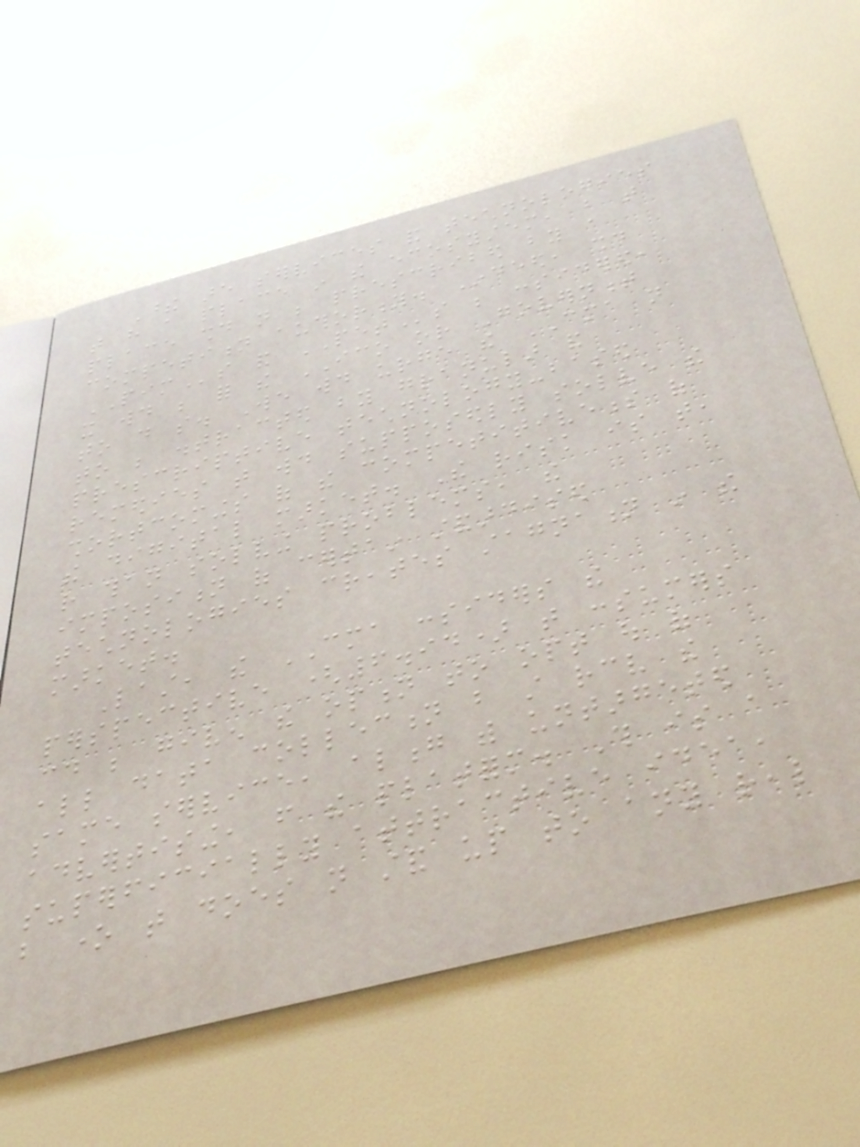These are services and technologies
that have a place in the ecosystem, but that
place should not be prescribed by a
competition authority. Indeed, should
PIMs and PETs be considered,
it would be for the ICO or Government
to do so. We would urge the CMA not
to be distracted by granular and
prescriptive technology-based
remedies that would supposedly solve the
shortcomings of the competitiveness of
the digital market. The risk is that,
rather than solving problems, the
imposition of certain standardised
technologies creates stagnation in the
market.
Last, the CMA considers the
perspective (6.94) that consumers
could be given the option to opt out of
all data collection but still receive the
same service, along with untargeted
advertising, from the platform. This is a
superficially attractive idea,
but one that does not stand up to any real
